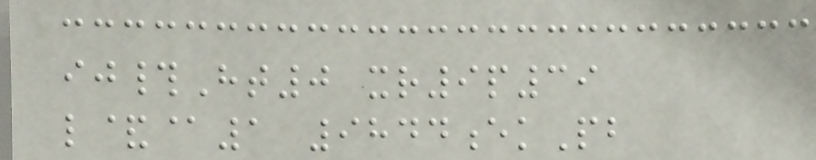ij#Ht0 xr9p39
l&@1 9844ekPb
